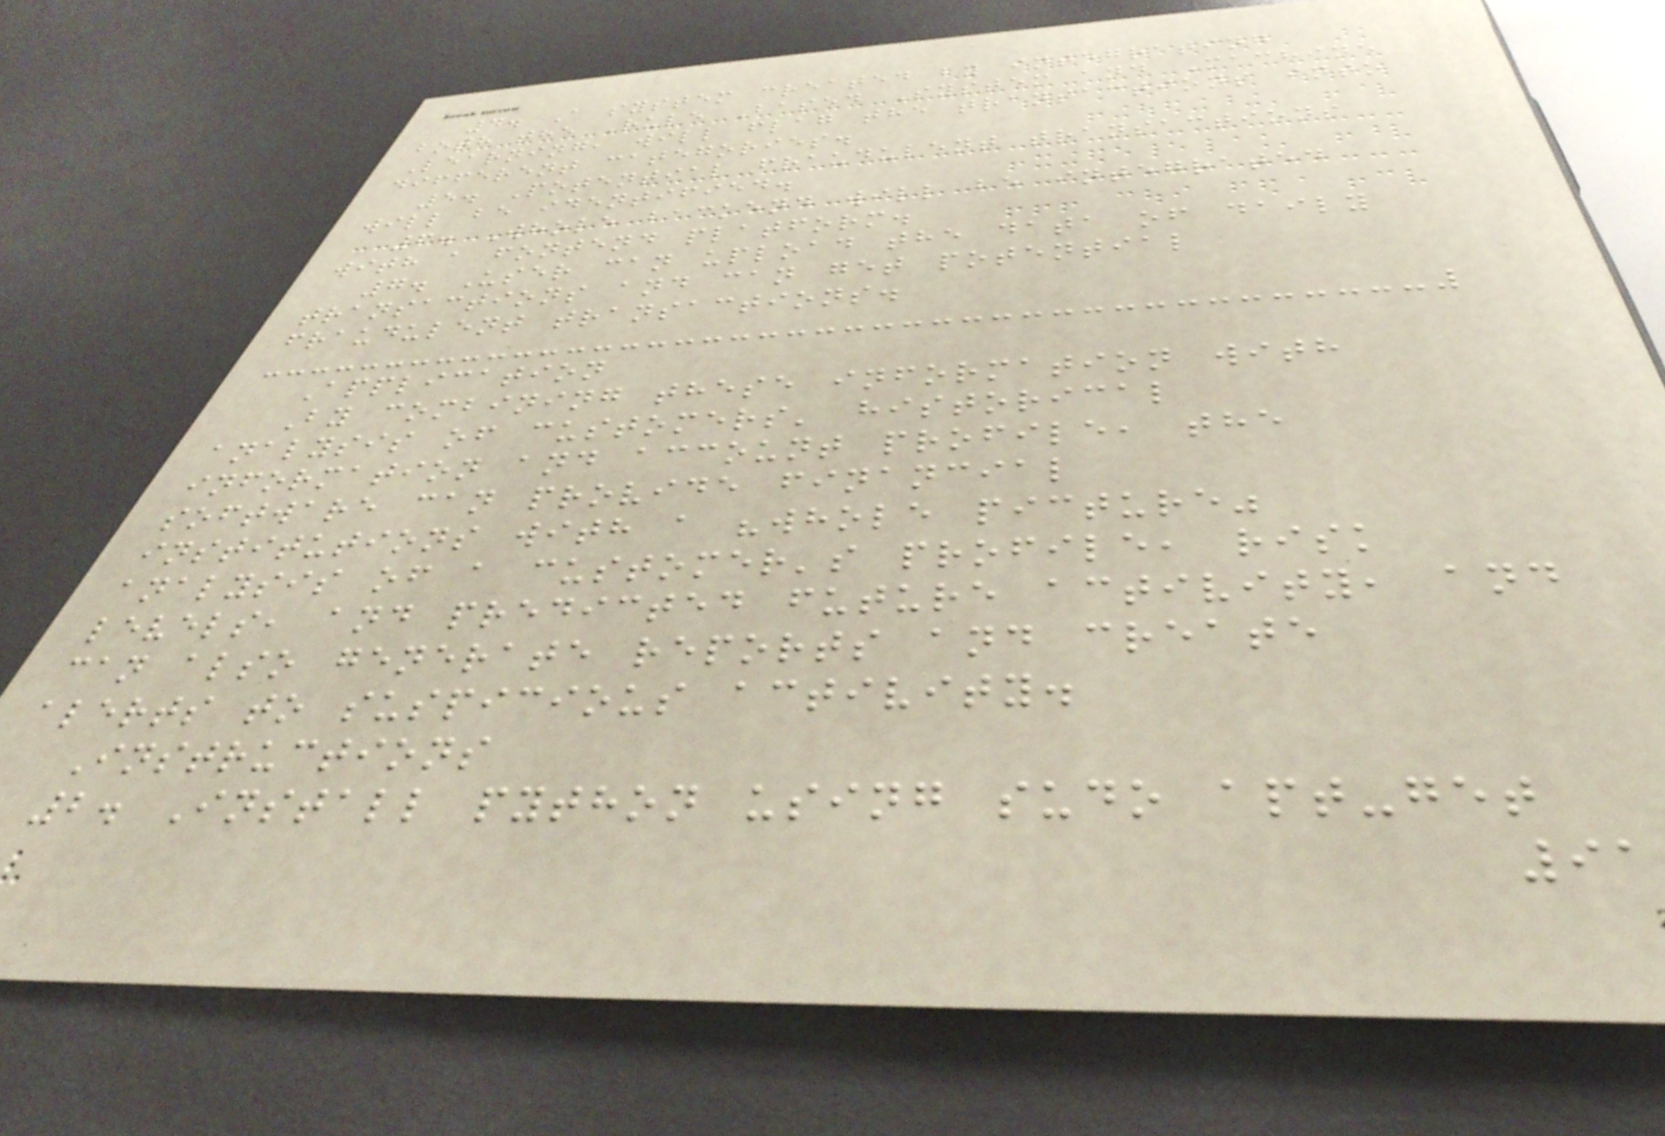4. A system created by integrating
both the Rule Based System and Machine
Learning, will flag the transactions into
different categories.
5. Potential fraudulent transactions
will be identified.
6. Whole backend will be integrated
with a fontend platform.
7. User can upload the data of daily
transactions and can get potential
fraudulent transactions.
Application
By combining these information with
analysis of customers' historical
information and account profile, the
software can provide financial
institutions with a "whole picture"
analysis of a customer's profile, risk
levels, and predicted future activity, and
can also generate reports and create
alerts to suspicious activity.
Instructions
2. Install python using sudo apt-get
91
